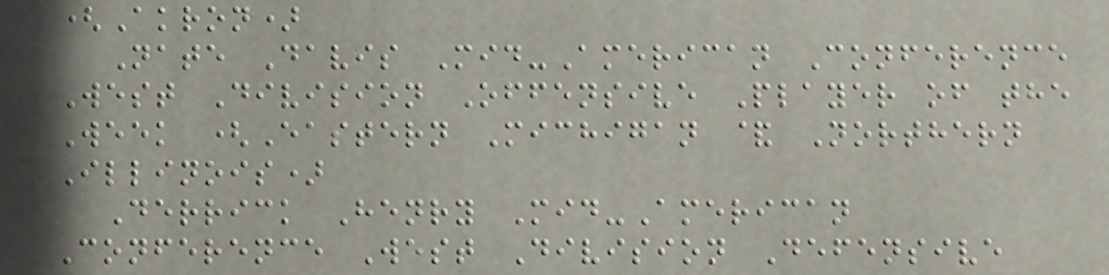(Akron)
Nate Davis Mid-American Conference
West Division Offensive Player of the
Week (Eastern Michigan & Northern
Illinois)
Derrick Henry Mid-American
Conference West Division Defensive
